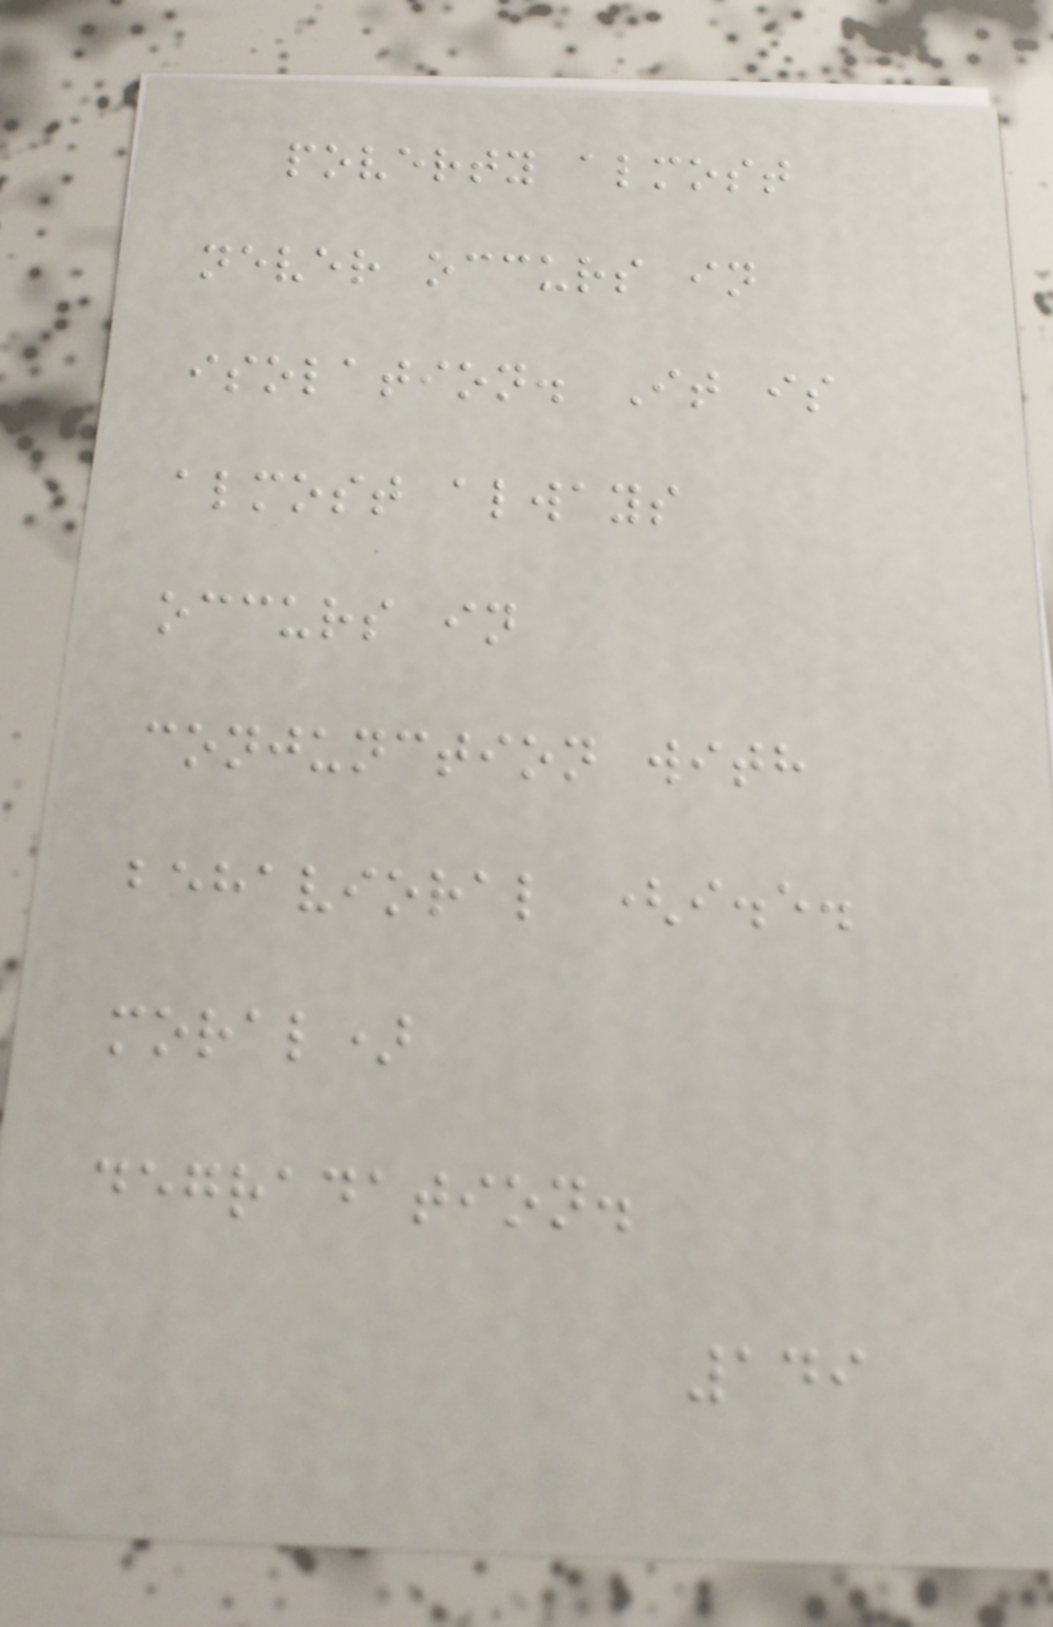poverty almost
never occurs in
isolation. It is
almost always
occurs in
conjunction with
behavioral (i.e.
moral)
degradation.
149
